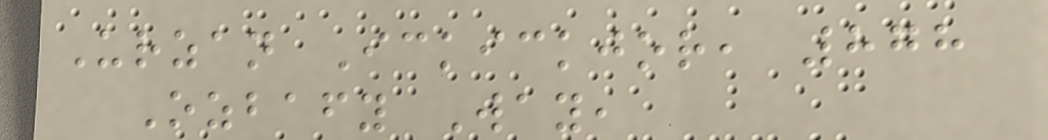Urzan Ickickjor, 878
Ozbafy Way,
